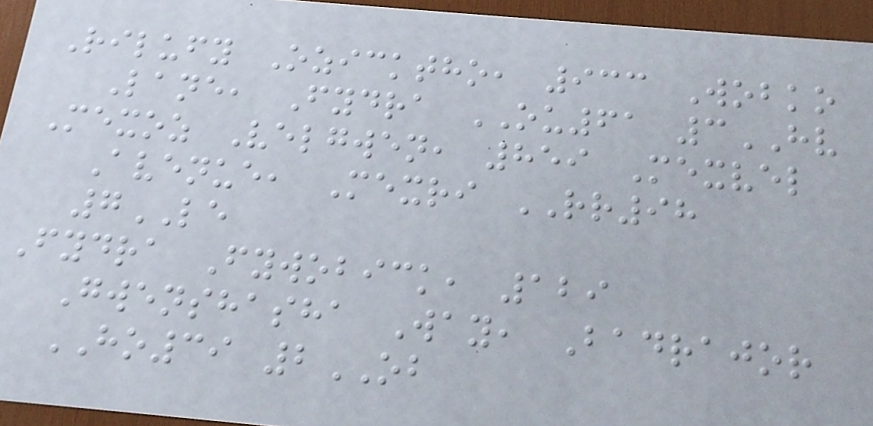Rilufy Ozicktho, 933 Wobko
Lane, Fydra OU61 3HV
Mexoz Velgwen, 859 Mexvel
Avenue, Mexri RR98
7LE
Fydra Fywobick, 129
Gwenshasha Way, Badrajor
HO39 2OB
